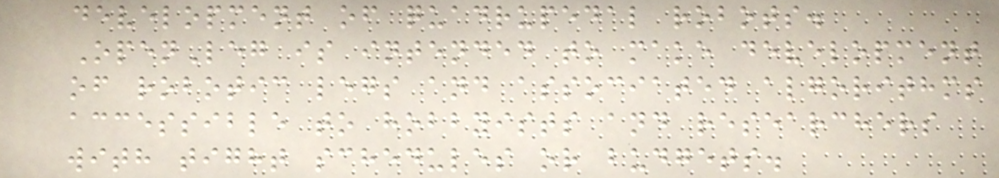development of quadrupedal robots.
OpenLeg is intended to make development
of robotic legs and associated algorithms
accessible to hobbyists and researchers
with tight schedules or budgets.
